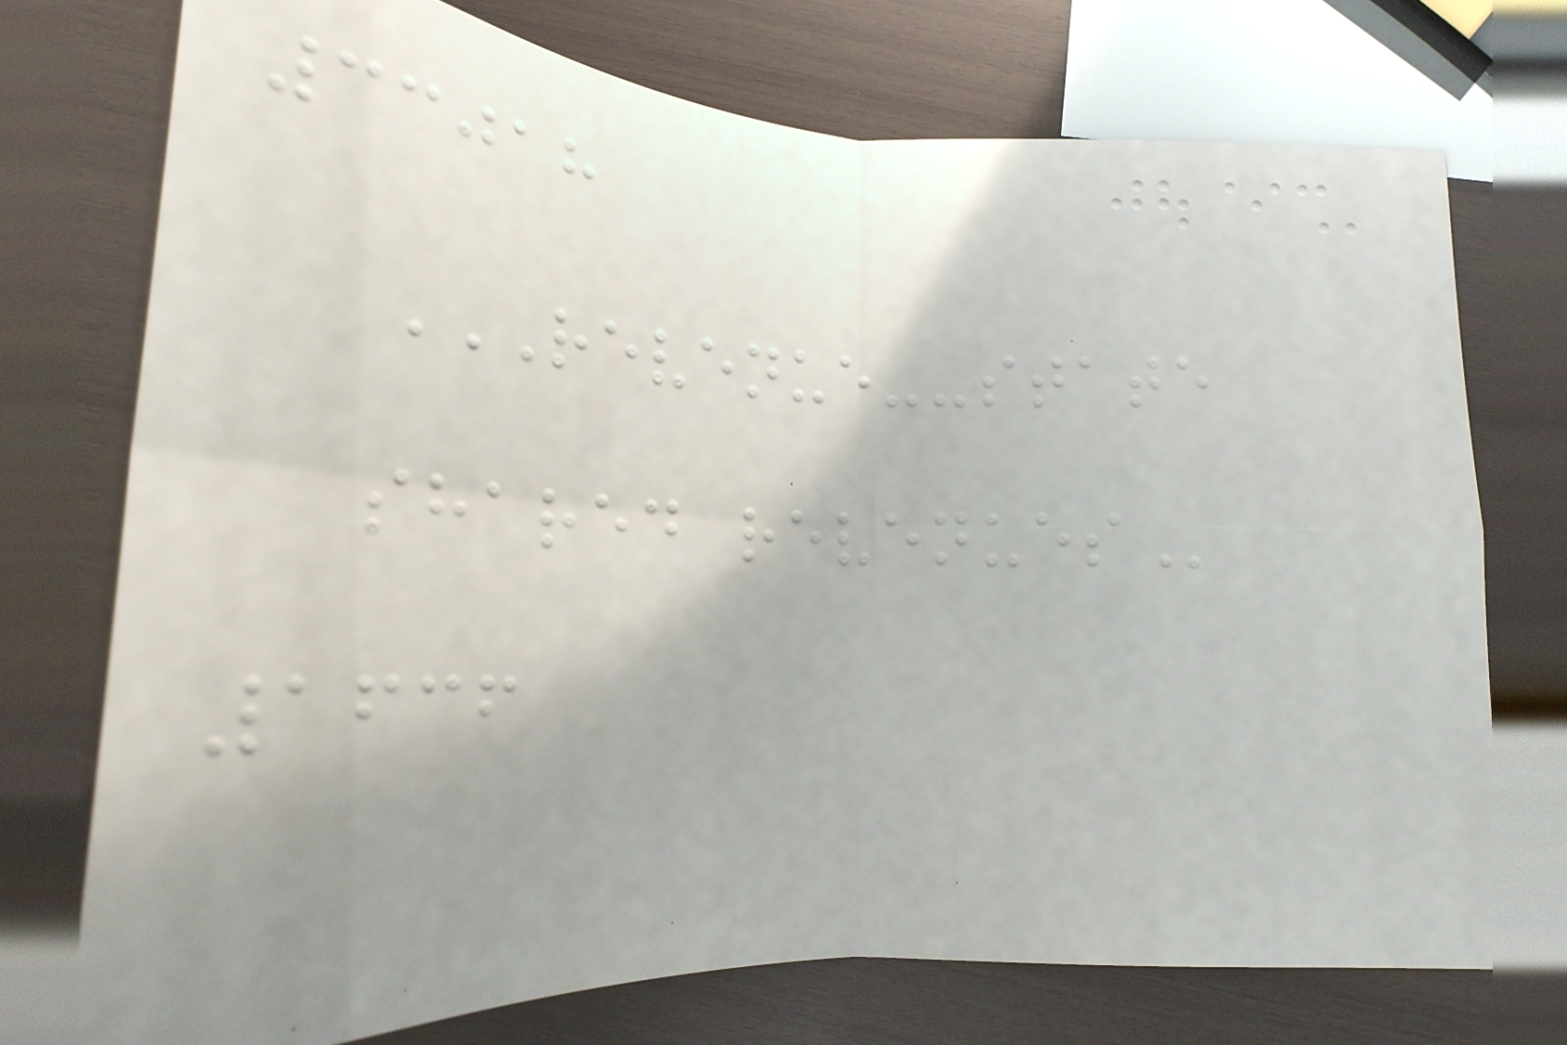33018
REVENUE--STATE
SHARED REVENUES
1636
